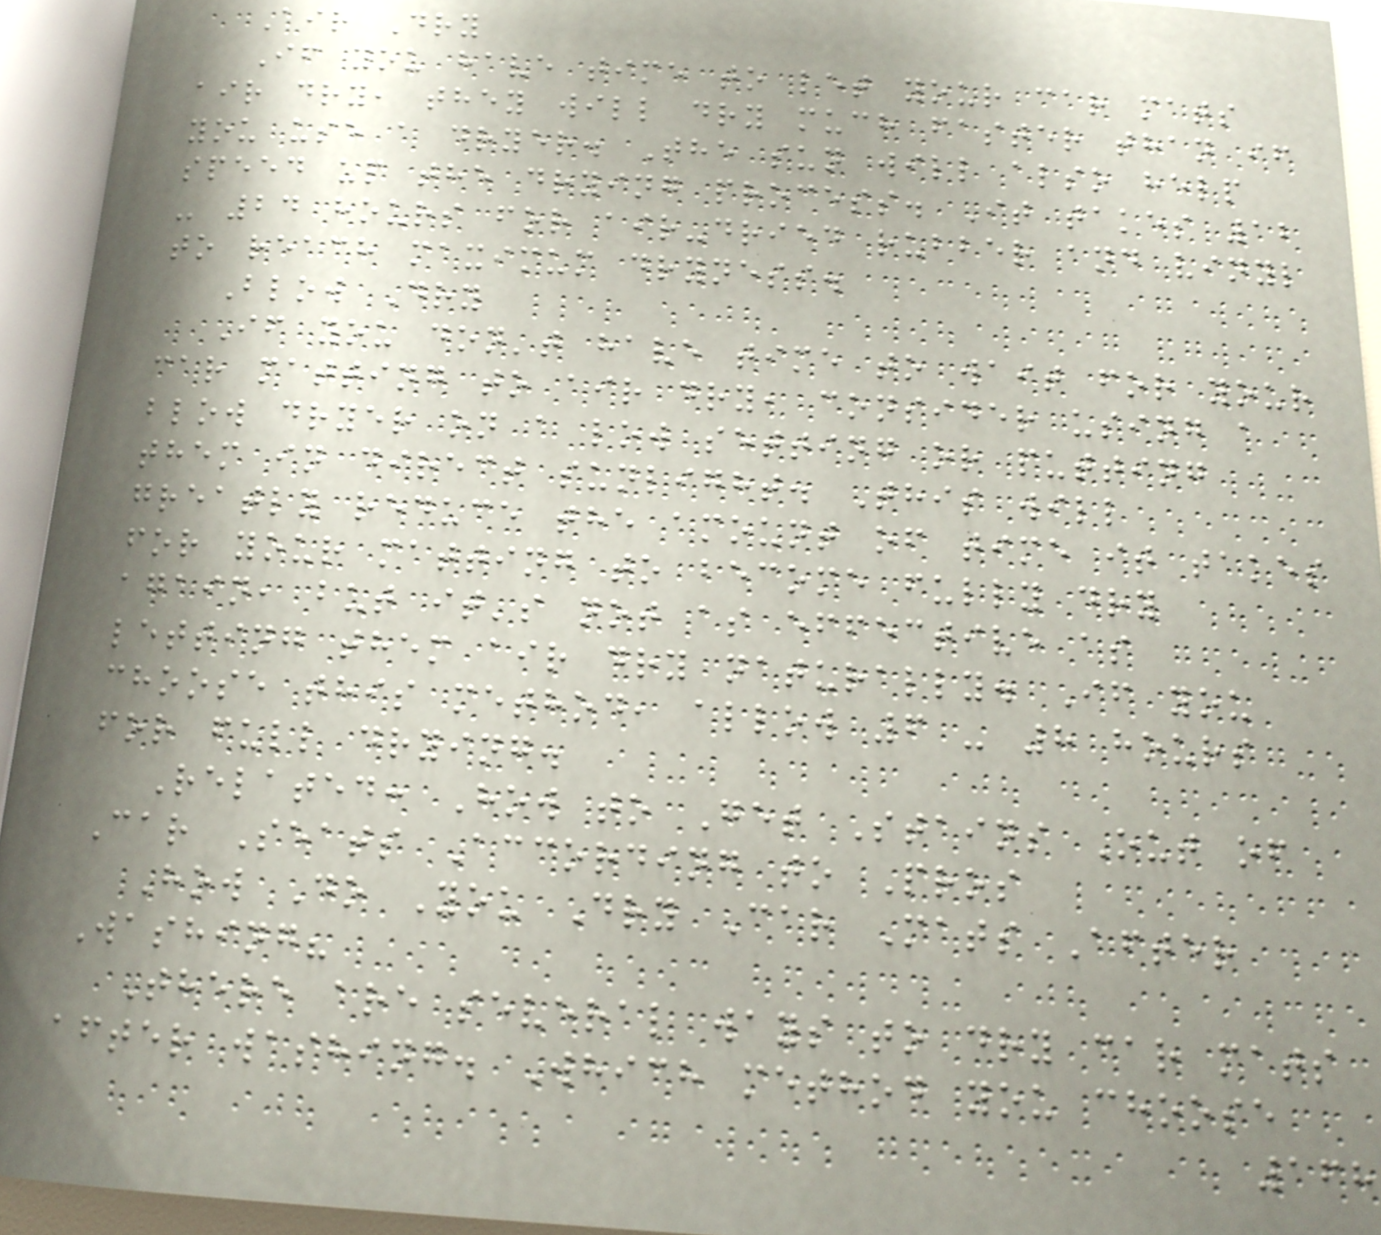Air Dry
If you have time to let your car mats
air dry, they will dry much faster than if
you use a dryer. The sun will also help
speed up the drying process. It takes 12
- 24 hours for air-dried rubber and vinyl
to reach maximum dryness.
Blow Dry
If you don't have time to wait for your
car matting to air dry, consider using a
blow dryer on a low setting or putting
them in direct sunlight. This will
greatly reduce the amount of time it takes
for your matting to become fully dry
again, but it's not as effective as
letting them air dry naturally. If you
choose this method, allow 6 - 8 hours
for full drying.
Related: How to Get Stains Out of
Car Seats According to Pros
How Do You Dry Car Mats After
Washing?
There are several ways to dry car mats
after washing. Which method you choose
168
